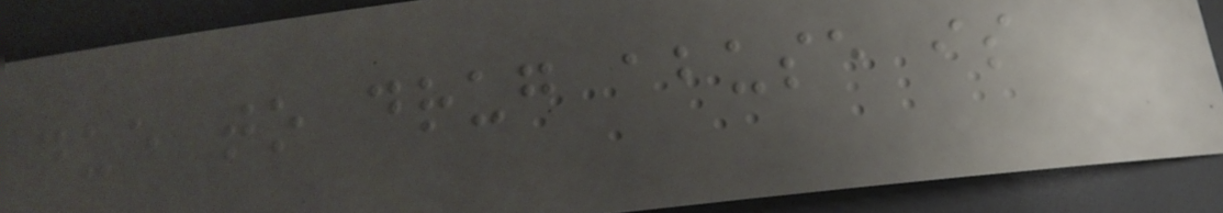due to drug abuse is
